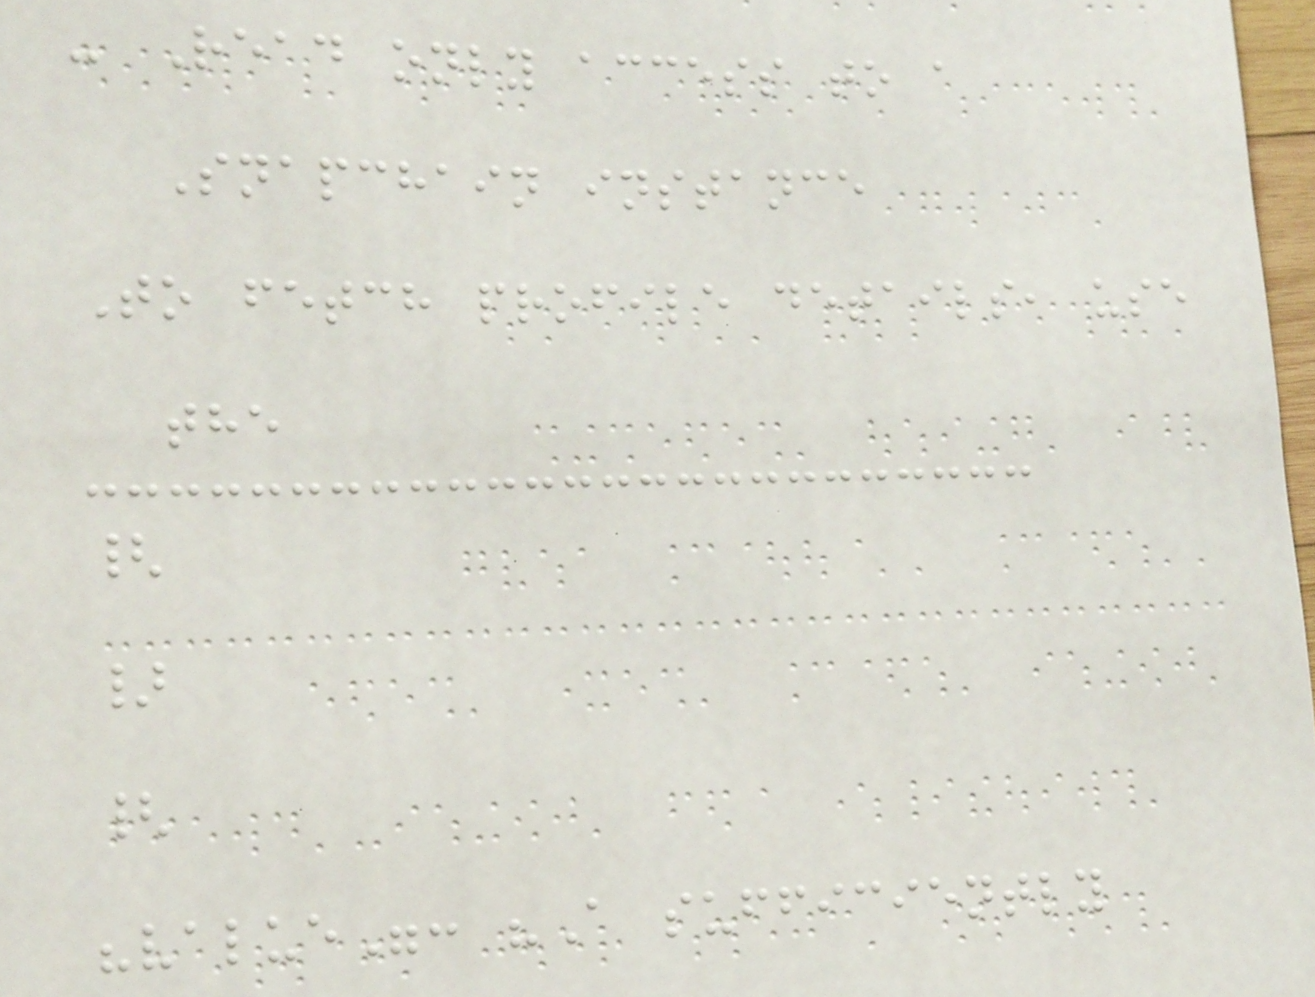- Read only access to a
Snapchain instance
To fetch profile details, use
the
{
}
{
"value": "A sufficiently
